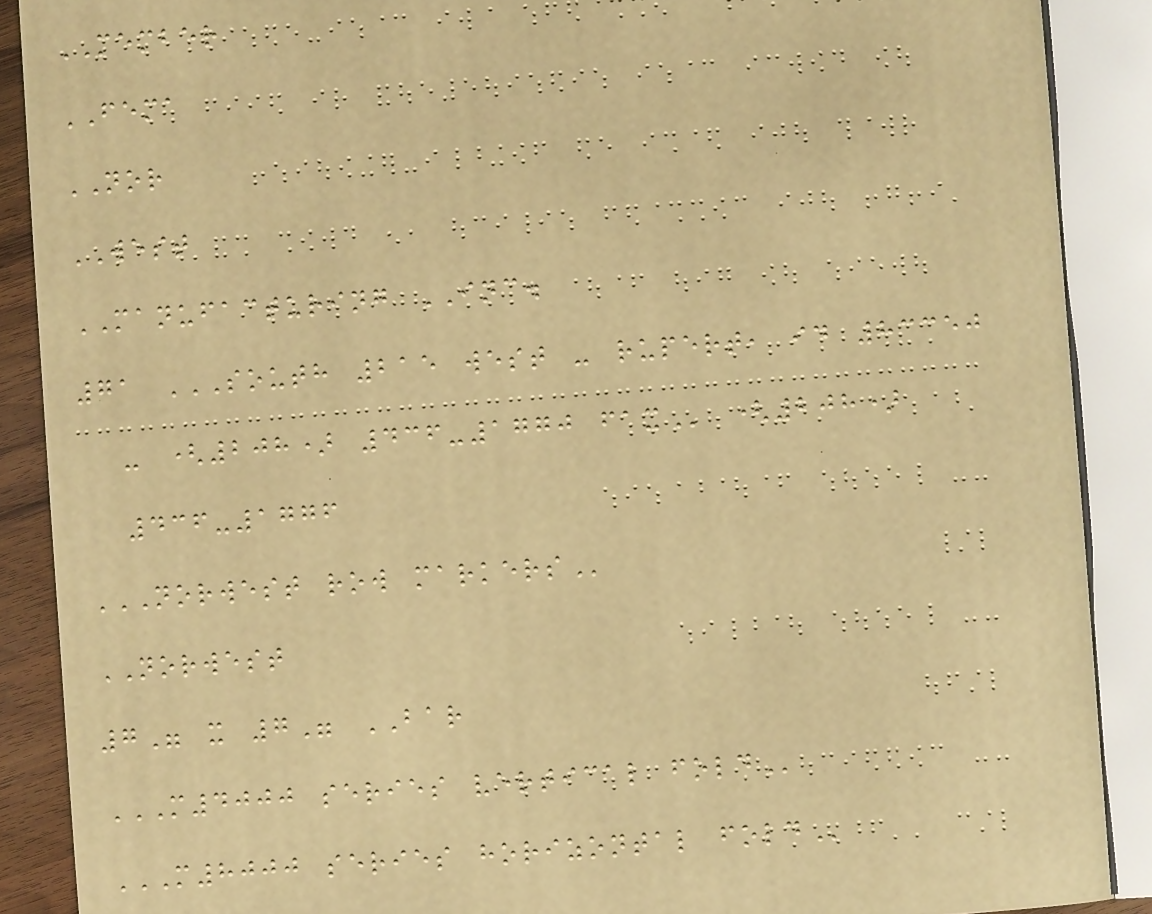MEMBER
FEMA
NOR
WEST
MANUFACTURING INC.
71 SOUTH 215 WEST - RUPERT, ID 83350
- (208) 436-1770 FAX (208)
436-1776
NORWEST ROW MARKERS
NORWEST
7" x 7" BAR
M4000 SERIES VERTICAL FOLD
M8000 SERIES HORIZONTAL FOLD
